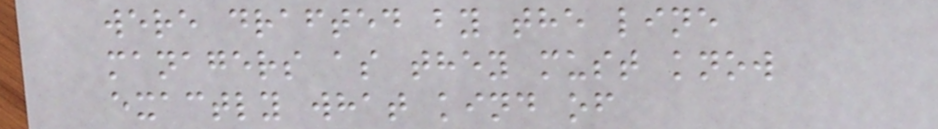were drafted by the line
managers as they must know
exactly what kind of
